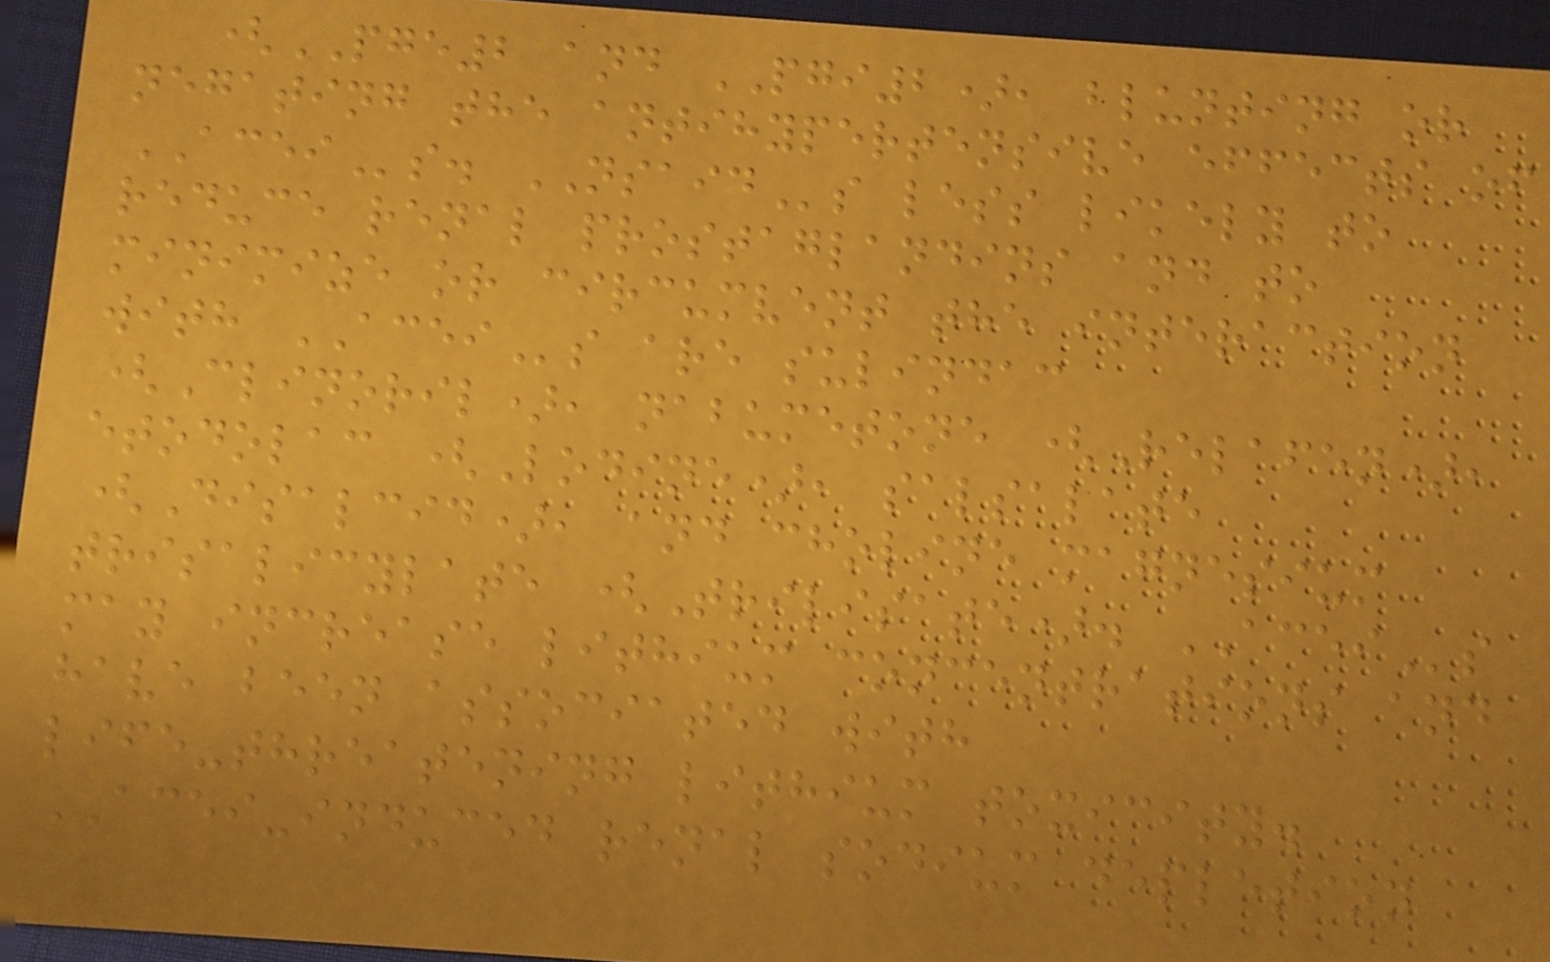(PGE2 and PGI2), blunting or
negating the antihypertensive effects of
ACEIs. NSAIDs less likely to
reduce renal prostaglandins and to
minimize or circumvent the interaction
with ACEIs are sulindac
(Clinoril), nabumetone (Relafen),
etodolac (Lodine), salsalate
(Disalcid), and choline magnesium
trisalicylate (Trilisate). ACEIs
may increase lithium concentrations and
have been associated with
life-threatening lithium toxicity.
ACEI-induced renal sodium depletion
